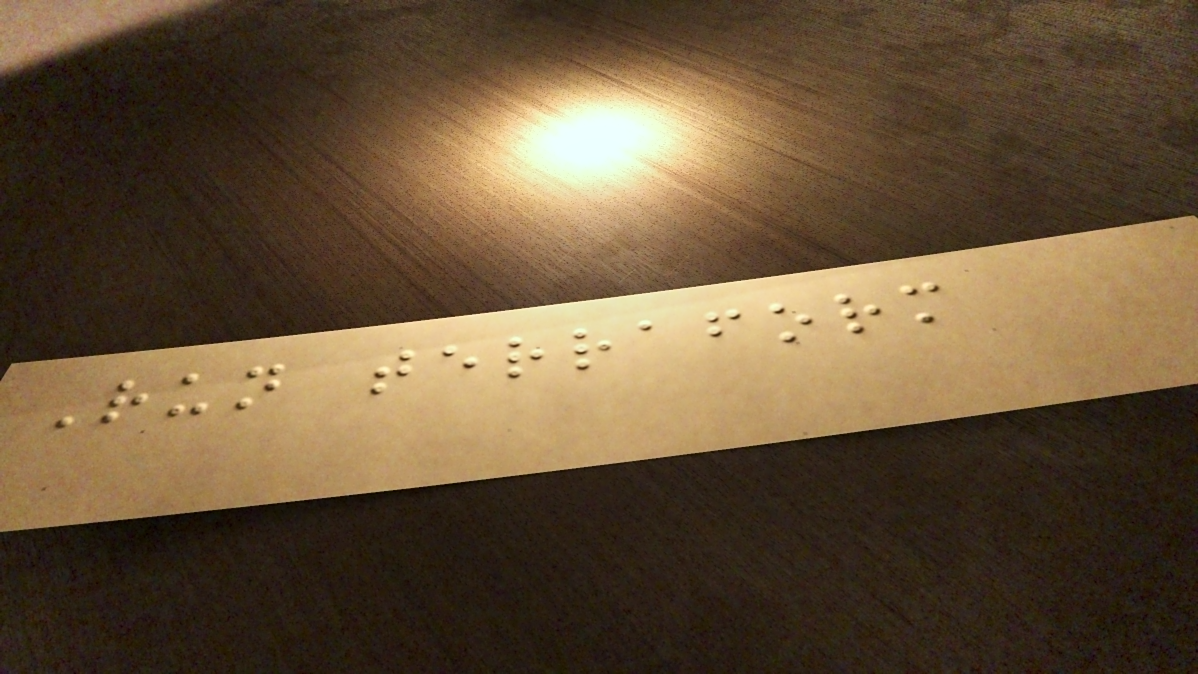Run terraform
